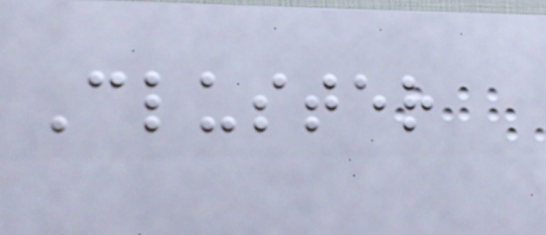Cluster
